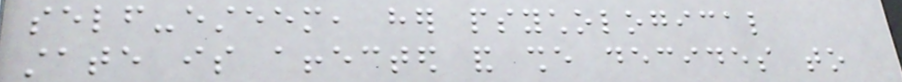self-esteem, her psychological
state is affected and she decides to
